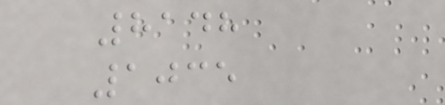8148
1035
